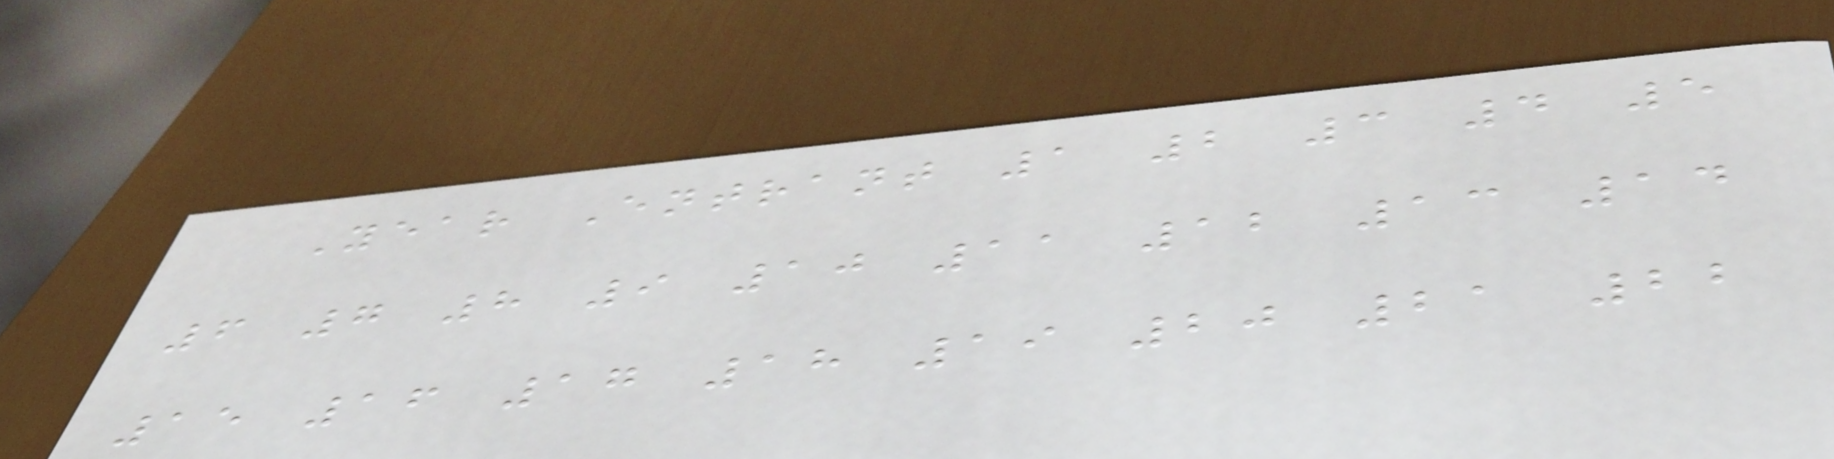Year Entrant 1 2 3 4 5
6 7 8 9 10 11 12 13 14
15 16 17 18 19 20 21 22
